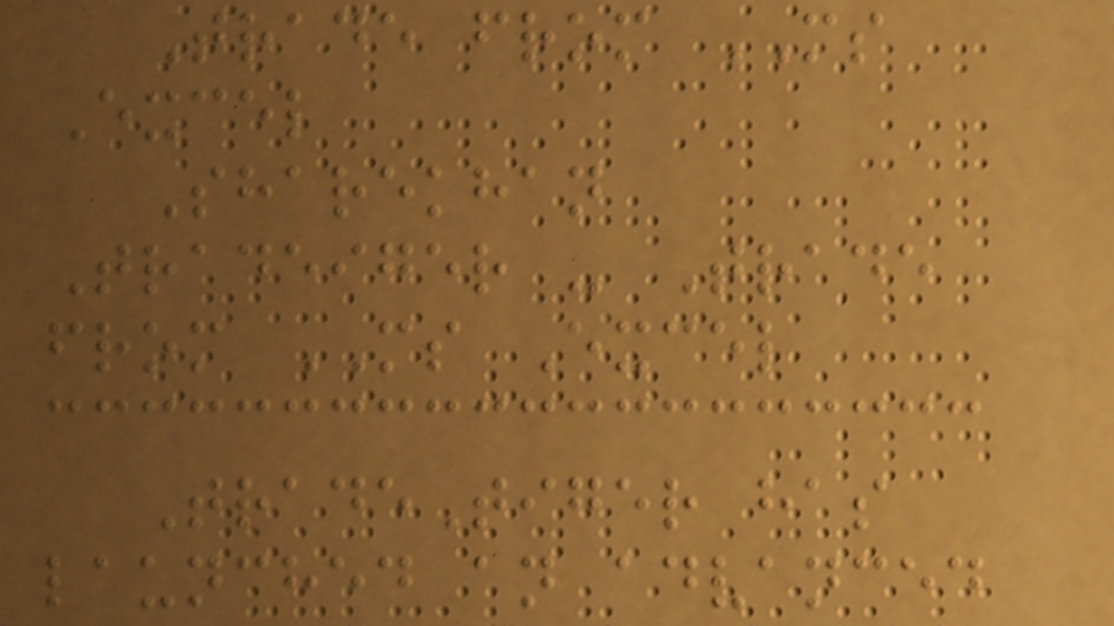Trade from MS
Excel
Sharekhan
Tradeiger - Trade
from MS Excel
TradeTiger has
launched an advanced
